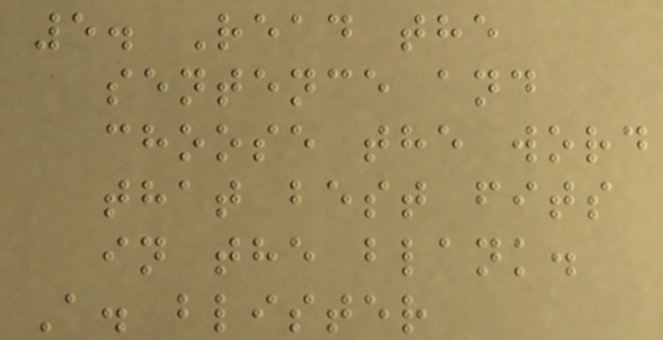5. Read the
sentence and
choose the word
that best fits
in the blank.
A. blister
